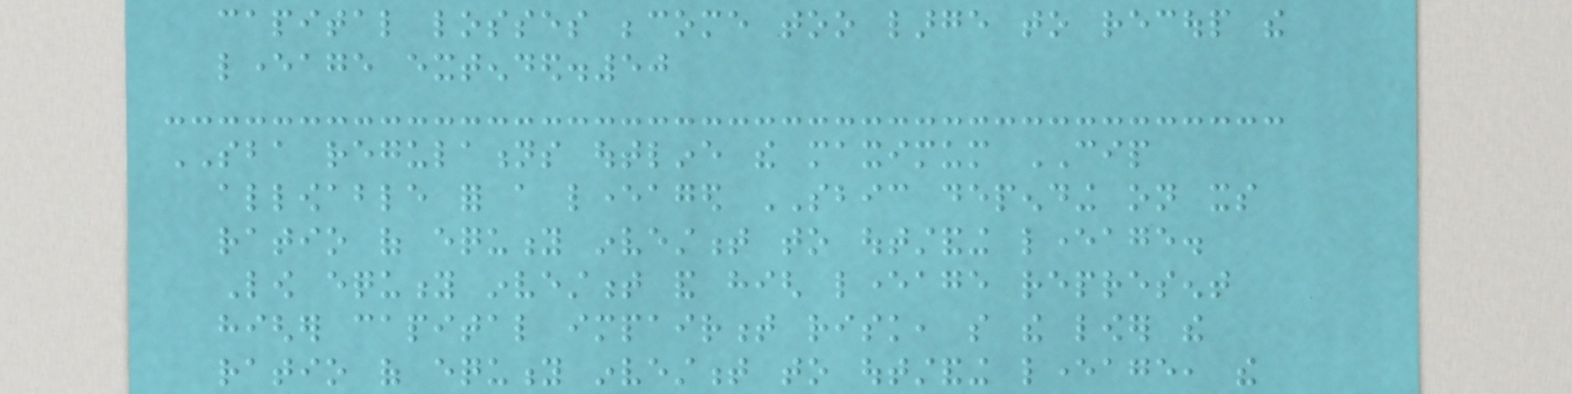capital losses become too large to recoup the
leverage extended.50
SBA regulations outline the maximum CIP
allowable for a leveraged SBIC depending on its
ratio of equity investment to outstanding leverage.
Low equity investment and high leverage represent
higher capital impairment risk, so the lower the
ratio of equity investment to outstanding leverage, the
